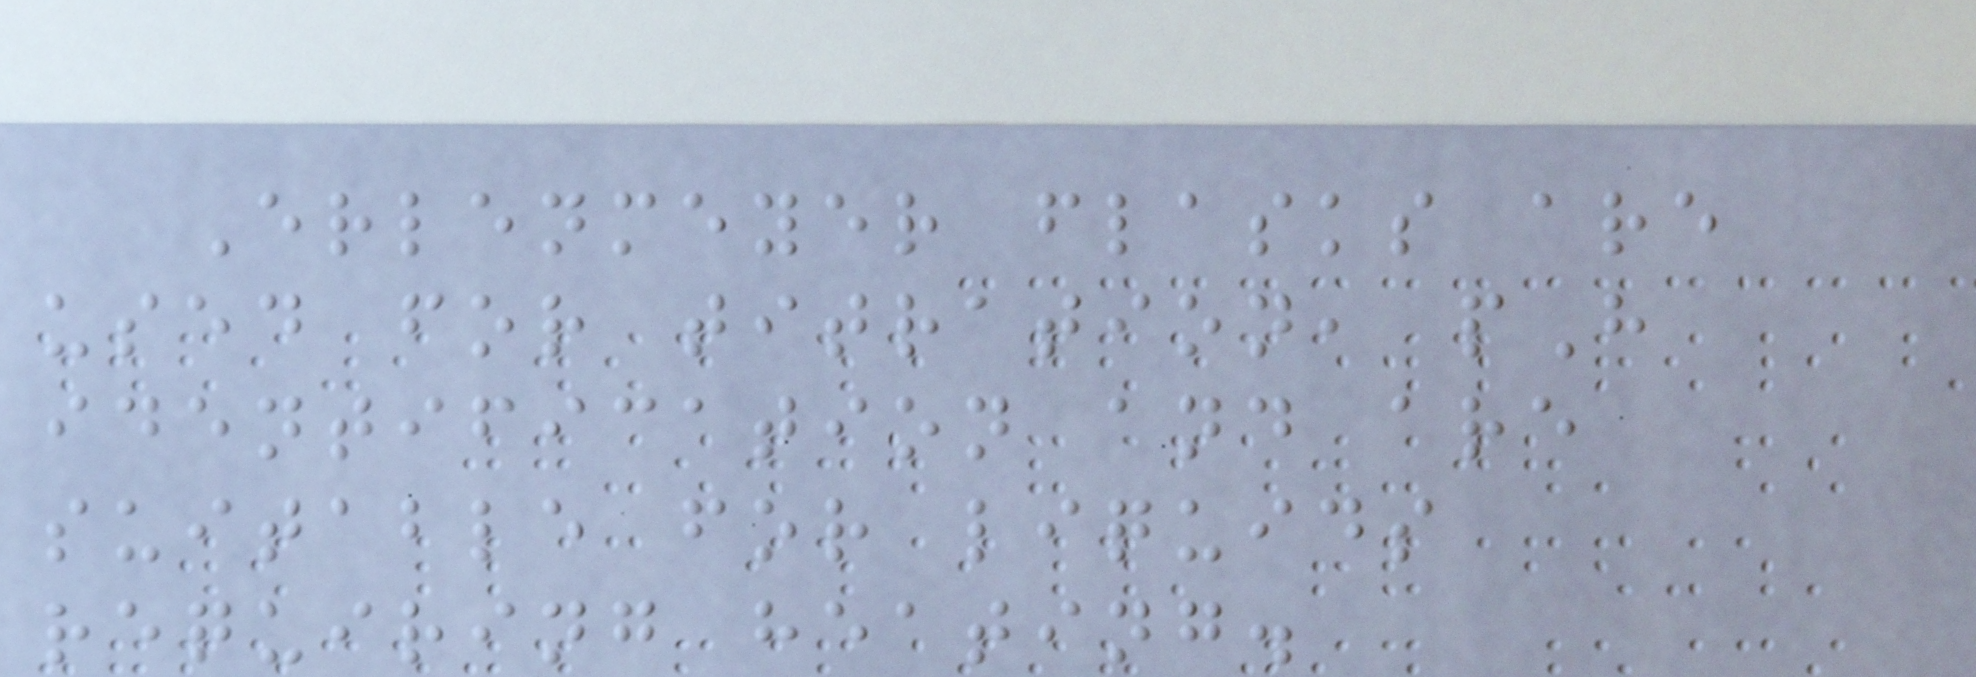Erlenmeyer flasks are
used for titration, pH
identification and are
suitable for liquids
requiring heating.
